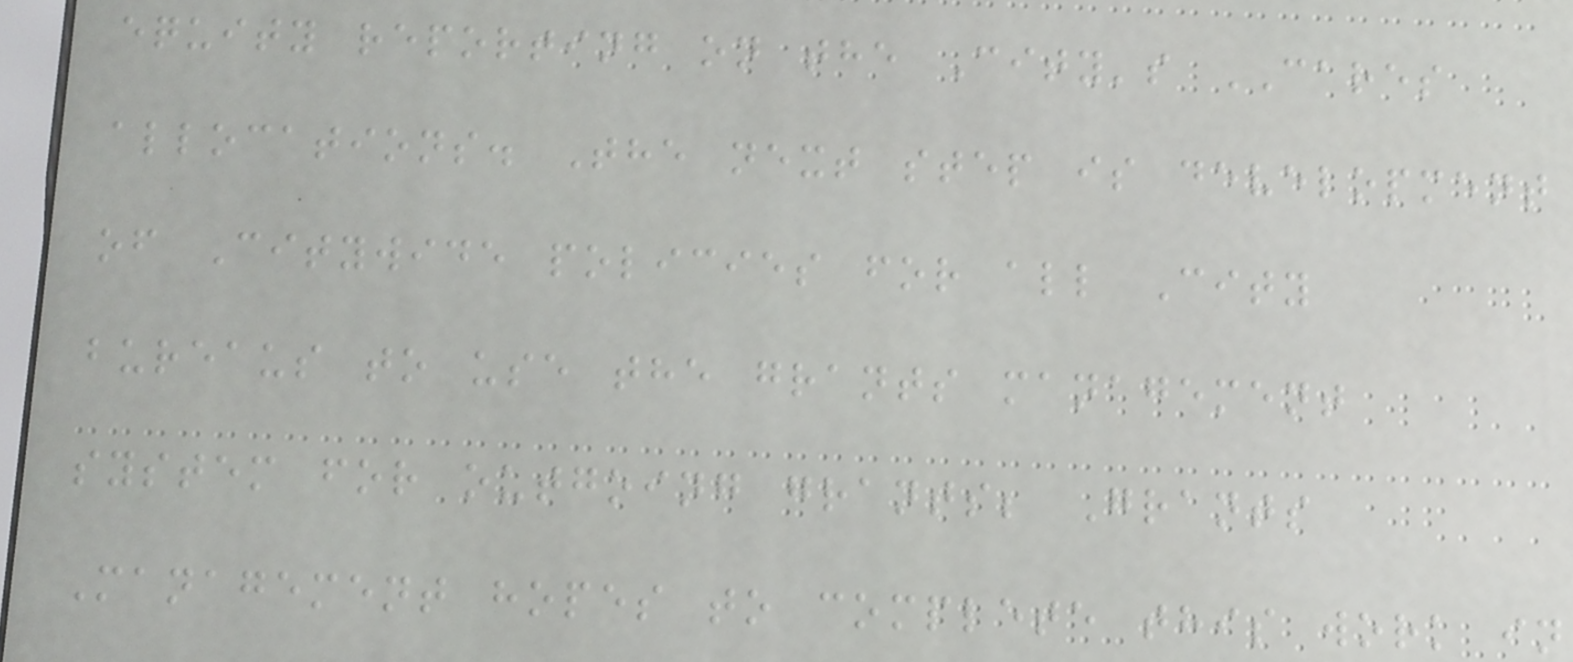equity reporting on the City's CARES
allocations. The next step is development
of Citywide policies for all City
bureaus to use the grants management
system for outgoing grants; Grants
Management hopes to complete this work in
